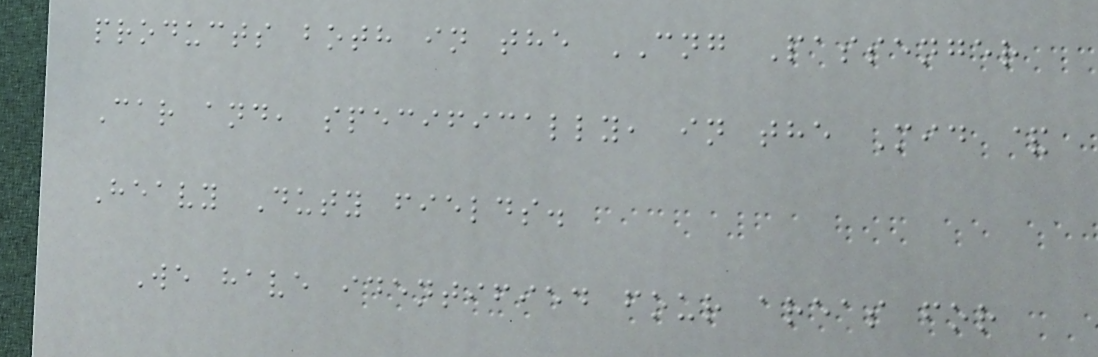products both in the CNG Passenger
Car and, specifically, in the Mid &
Heavy Duty fields.
We have identified four areas for
